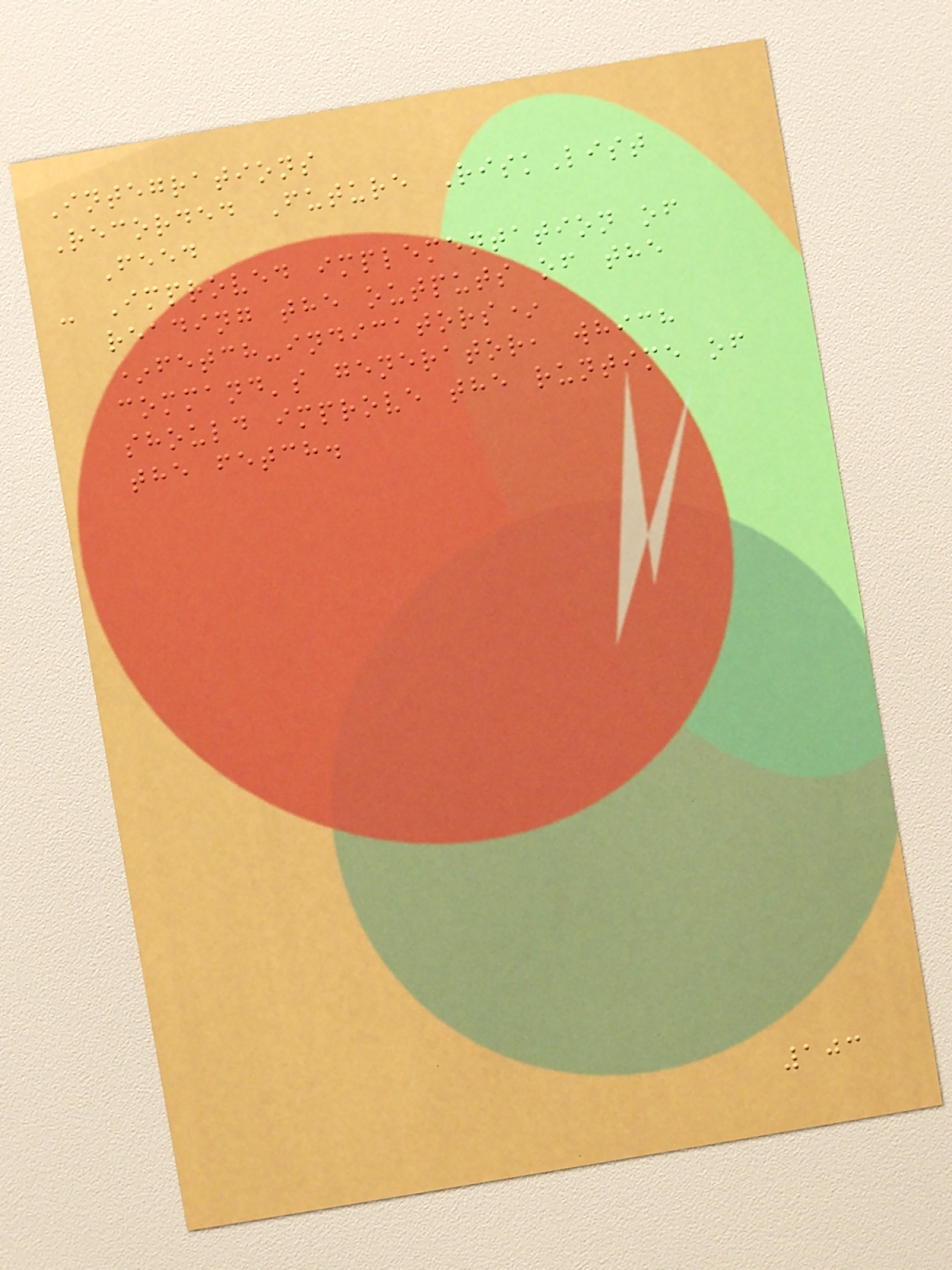Integrations
Recorded Future RiskList
Feed
- Improved implementation of
reading the outputs of the
*fetch-indicators*
command's generator, which
should improve the runtime of
the fetch.
103
